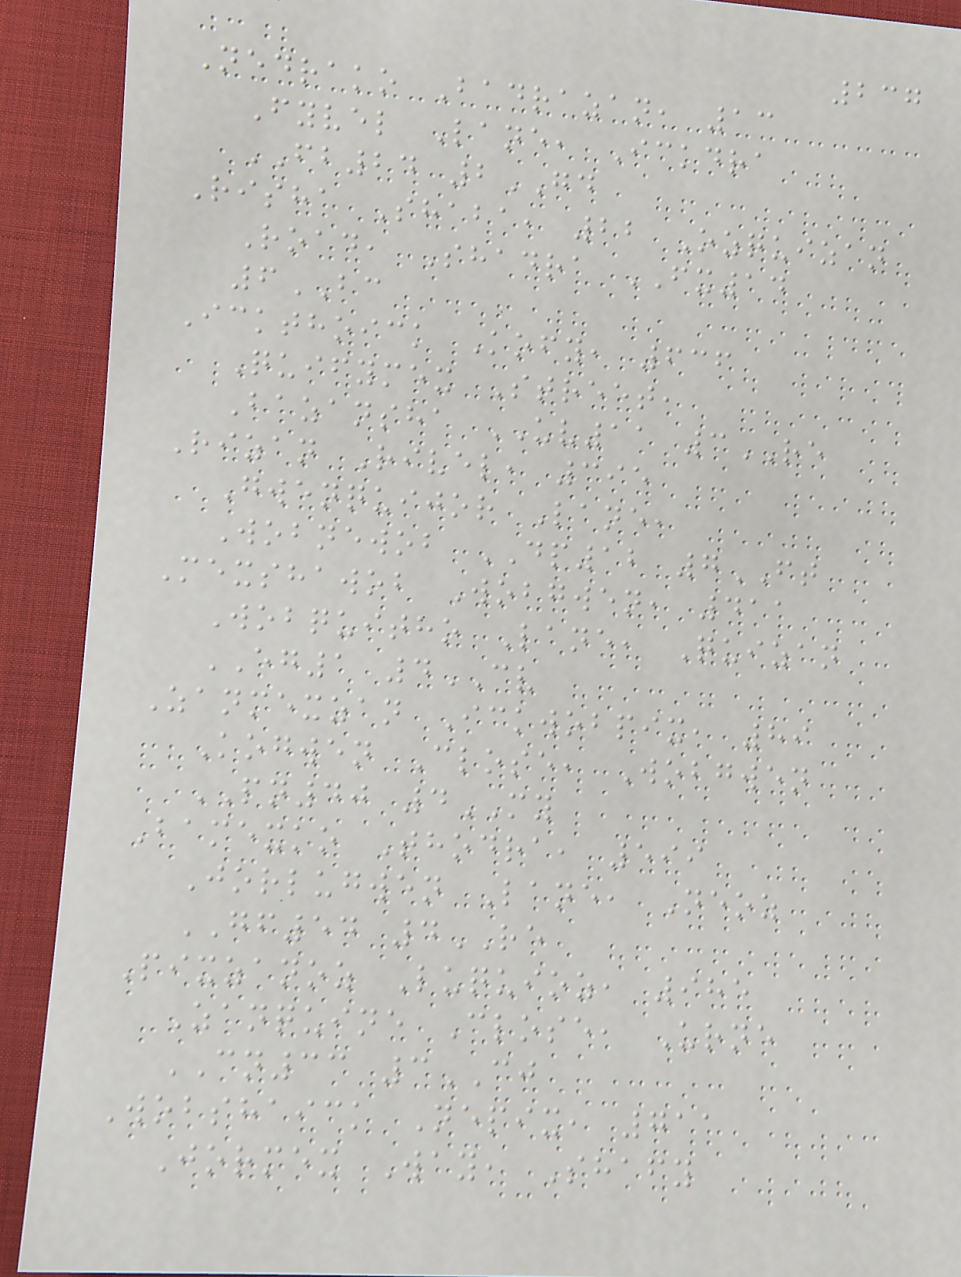237
Nedrako Badrazan, 13
Fyvel Lane, Ickdra
FB24 2GD
Risha Shaba, 22 Ozquizan
Road, Shadra FX14
6BC
Ickthoick Kofy, 636
Quifymex Street,
Bazansha UV11 3RE
Rizan Rivel, 395
Gwenquijor Lane,
Wobnewob DP12 7FT
Mexshawob Wobgwen, 411
Wobquitho Lane, Quizan
EG1 4CV
Zanmexzan Ickwobpix, 89
Kogwen Close, Wobgwen
PN40 4MY
Bamexko Thodra, 599
Jorlugwen Lane, Neoz
GF54 4RE
Pixzanoz Luquioz, 985
Zanquine Close, Urne
CN33 3CJ
Wobshaick Nepix, 711
Jormex Way, Shafy
